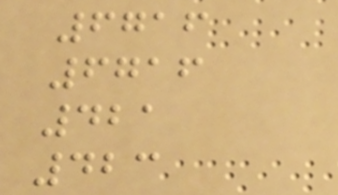6716
6716
421
423
